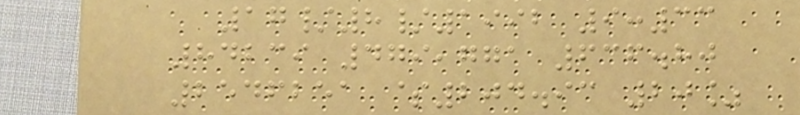17/8/1992 9:33
84239 479,771 636.80
2546251 $204.93 20%
